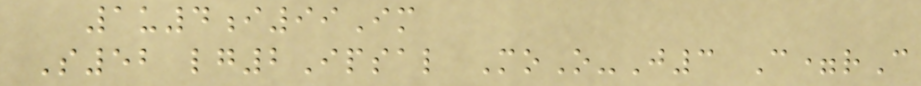1u4i99Im
S52 lg2Ipsal MoO-J3 C=rC
